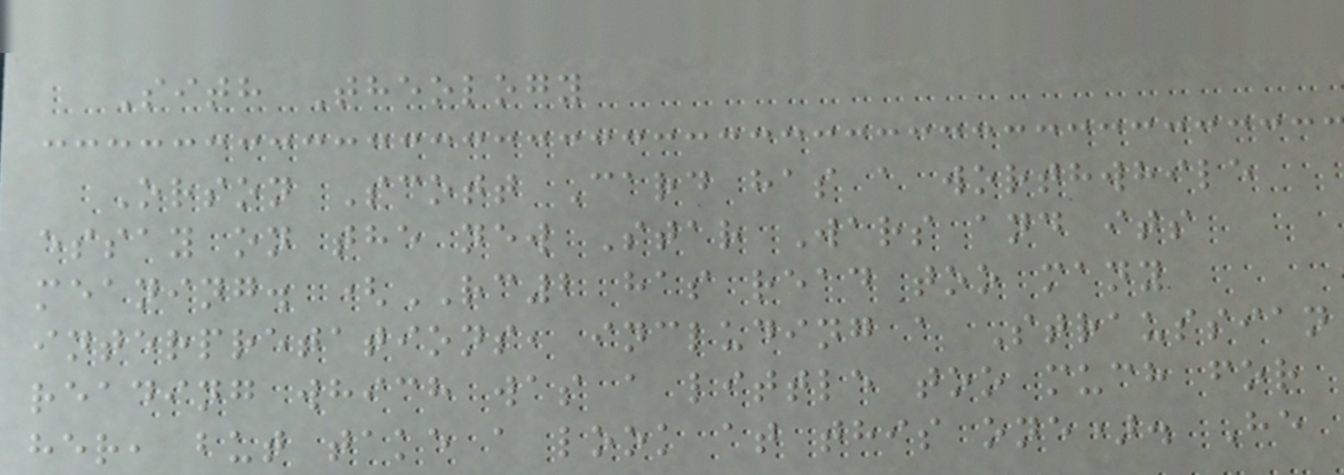Sith Theology
Orson Scott Card has a worthwhile
essay on the new Star Wars and its
meaning. (RC2 has read too many
interpretations, including a Straussian
reading which was a little too much for
her, but take a look at this one). He
